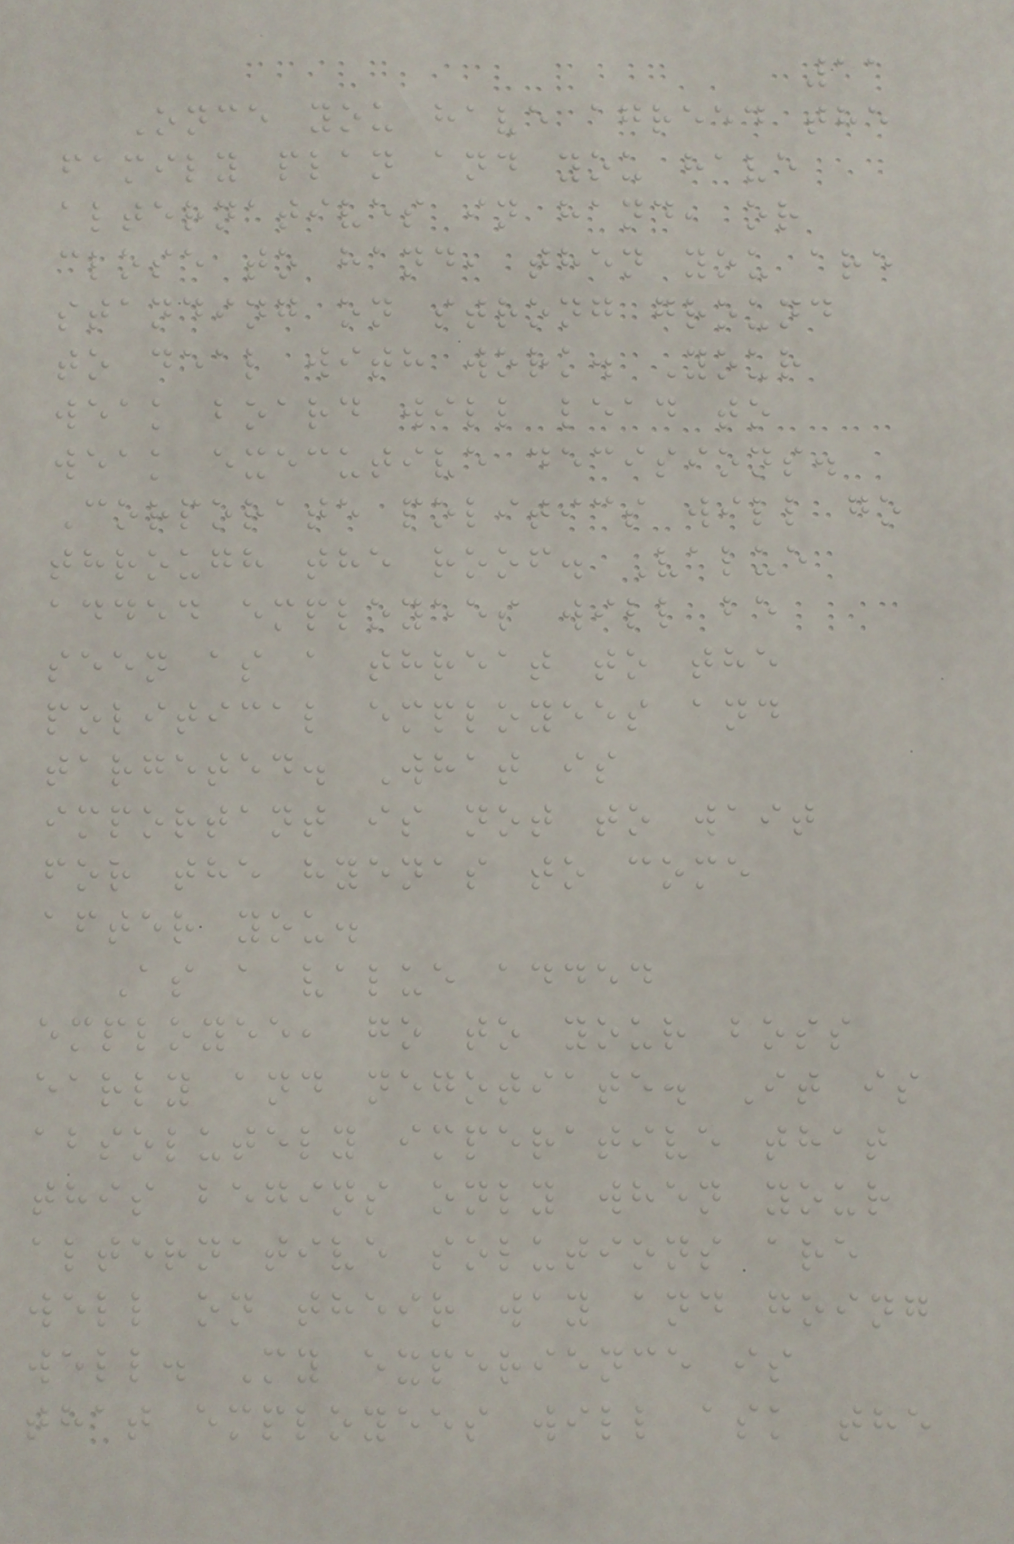11
Once you have agreed the
family plan and you have
alternatives in hand, or
close to hand, then you are
standing on strong ground
to deal with work. Your
weak board will lead to
weak executive decisions.
Corporate politics will go
through the roof. Value
added employees will be
seen as a threat to the
political employees and
targeted. What is
important is not to wait
for the hyenas to come
after you.
As a value added
employee, go to your boss
early and negotiate. It is
absolutely imperative that
this begins only when your
alternative solutions are
well on their way and going
well. My experience is
that employees will ask the
